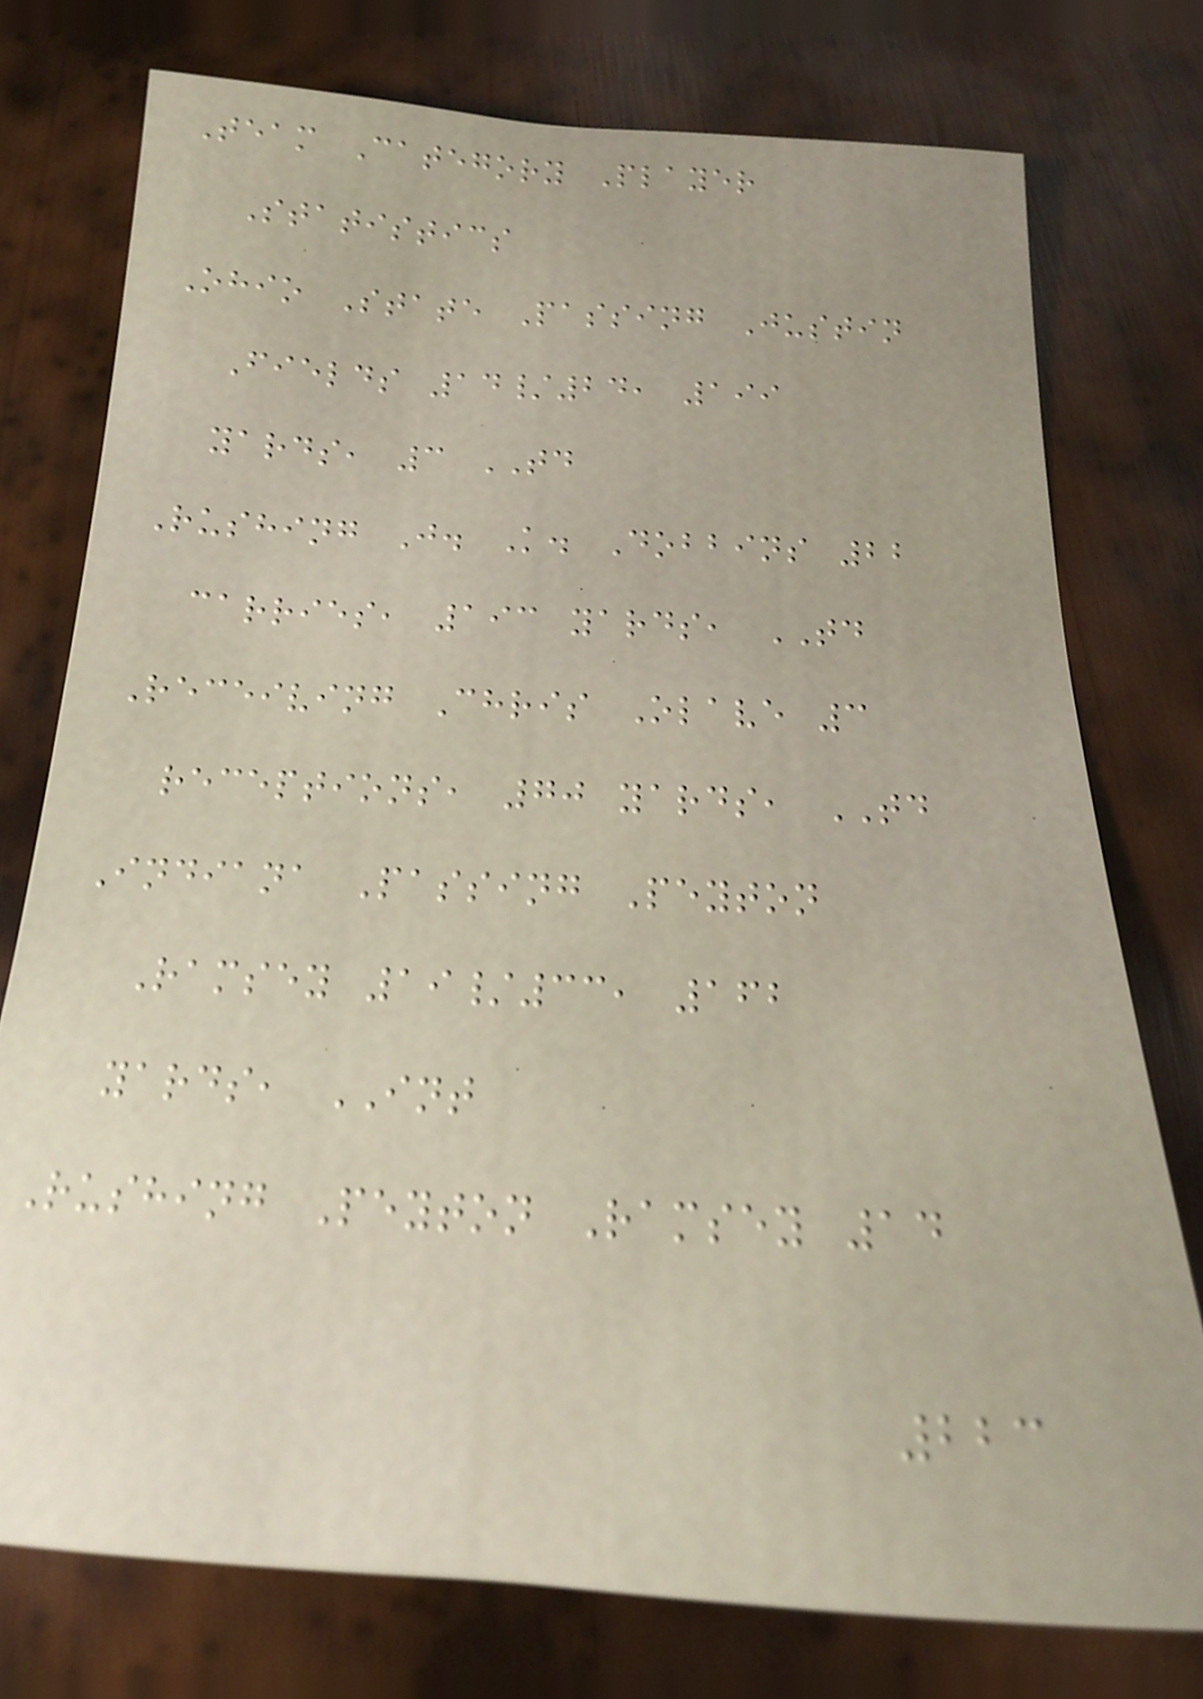Team Category Player
Statistics
Ohio State Passing Justin
Fields 14/24, 199
yards, 3 TD
Rushing J. K. Dobbins 22
carries, 193 yards, TD
Receiving Chris Olave 3
receptions, 70 yards, TD
Indiana Passing Peyton
Ramsey 19/33, 162
yards, INT
Rushing Peyton Ramsey 14
223
